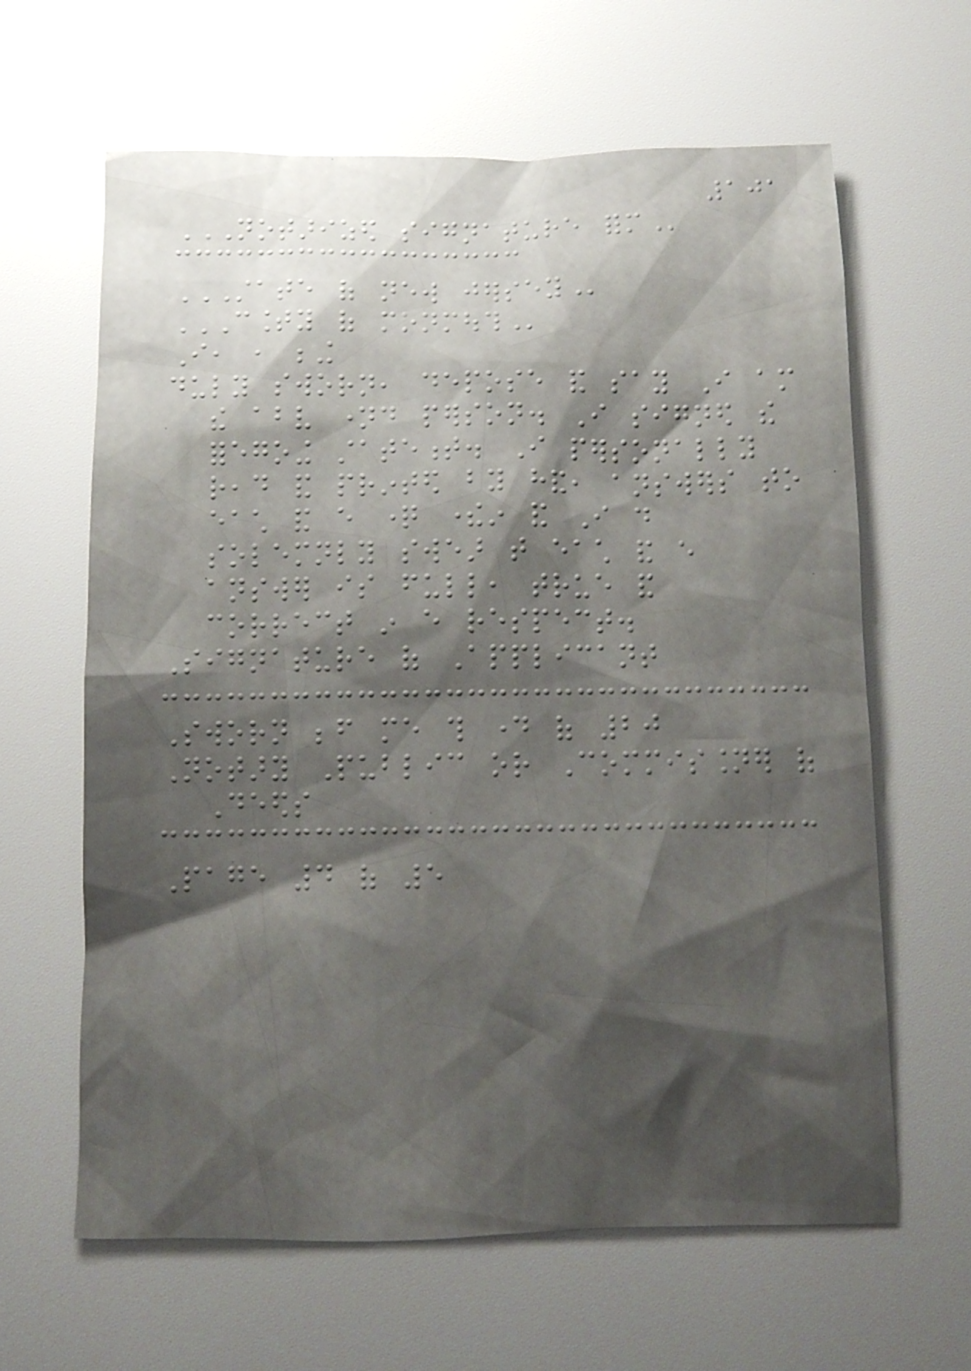101
NOTARIZED SIGNATURE FORM
STATE OF NEW JERSEY
COUNTY OF MONMOUTH
I, , being
duly sworn, depose and say I am
the above named person. I signed the
foregoing statement. I personally
read and printed by hand, answers to
each and every question therein and I do
solemnly swear that each and every
answer is full, true and
correct in every respect.
Signature of Applicant
Sworn before me this day of 20
Notary Public or Commissioner of
Deeds
Page 4 of 5
